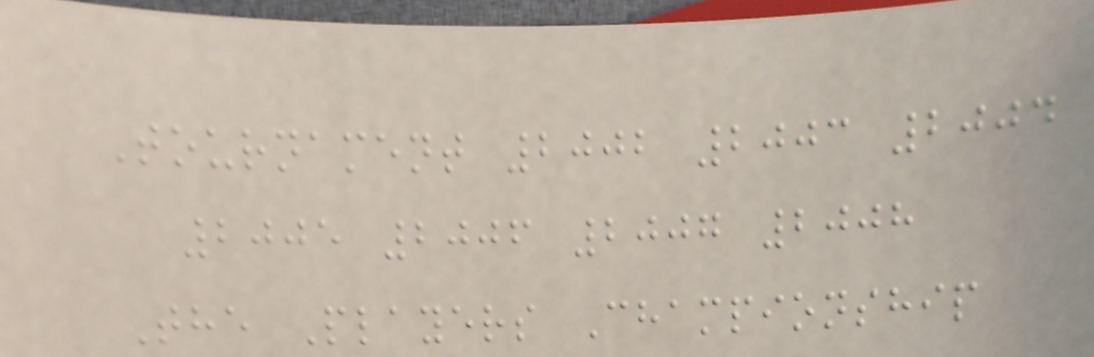Tournament 2002 2003 2004
2005 2006 2007 2008
The Players Championship
